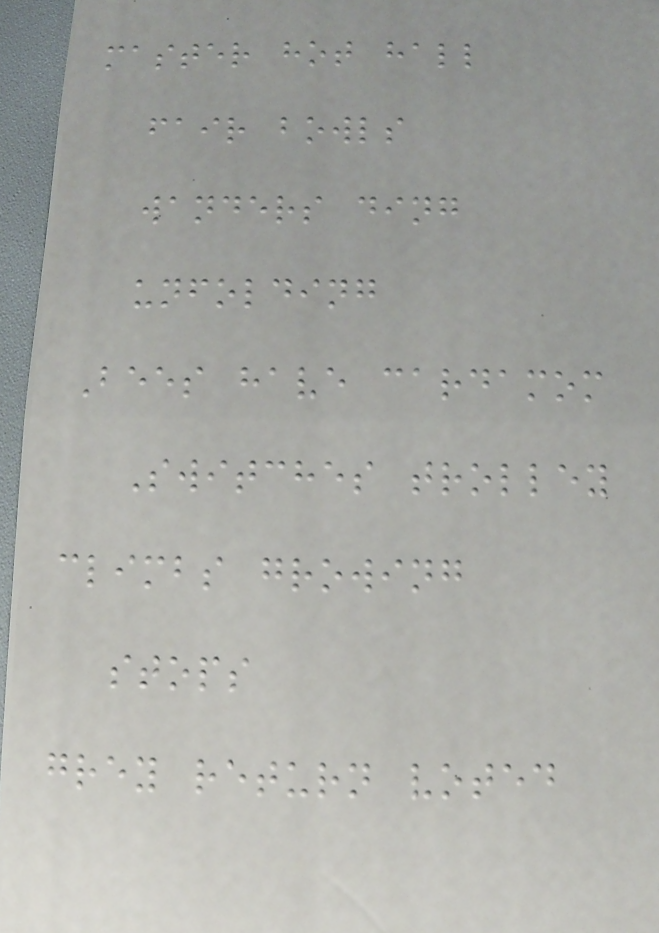master hot hall
fair bowls
wanders ding
unfolding
Bees have cardamom
Switches trolley
climbs growing
stops
grey return voted
